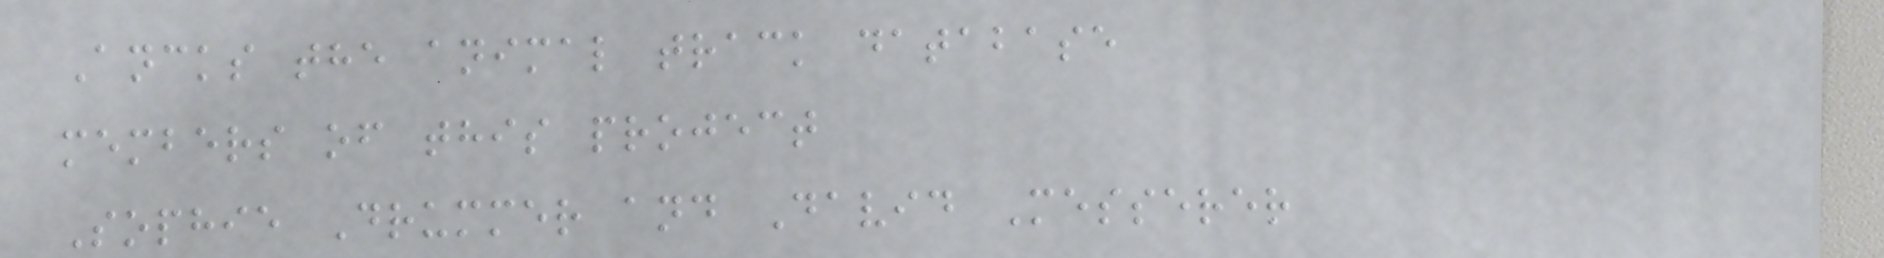Ancks the animal track database
members of this project
Sophie Drummer and David Messerer
